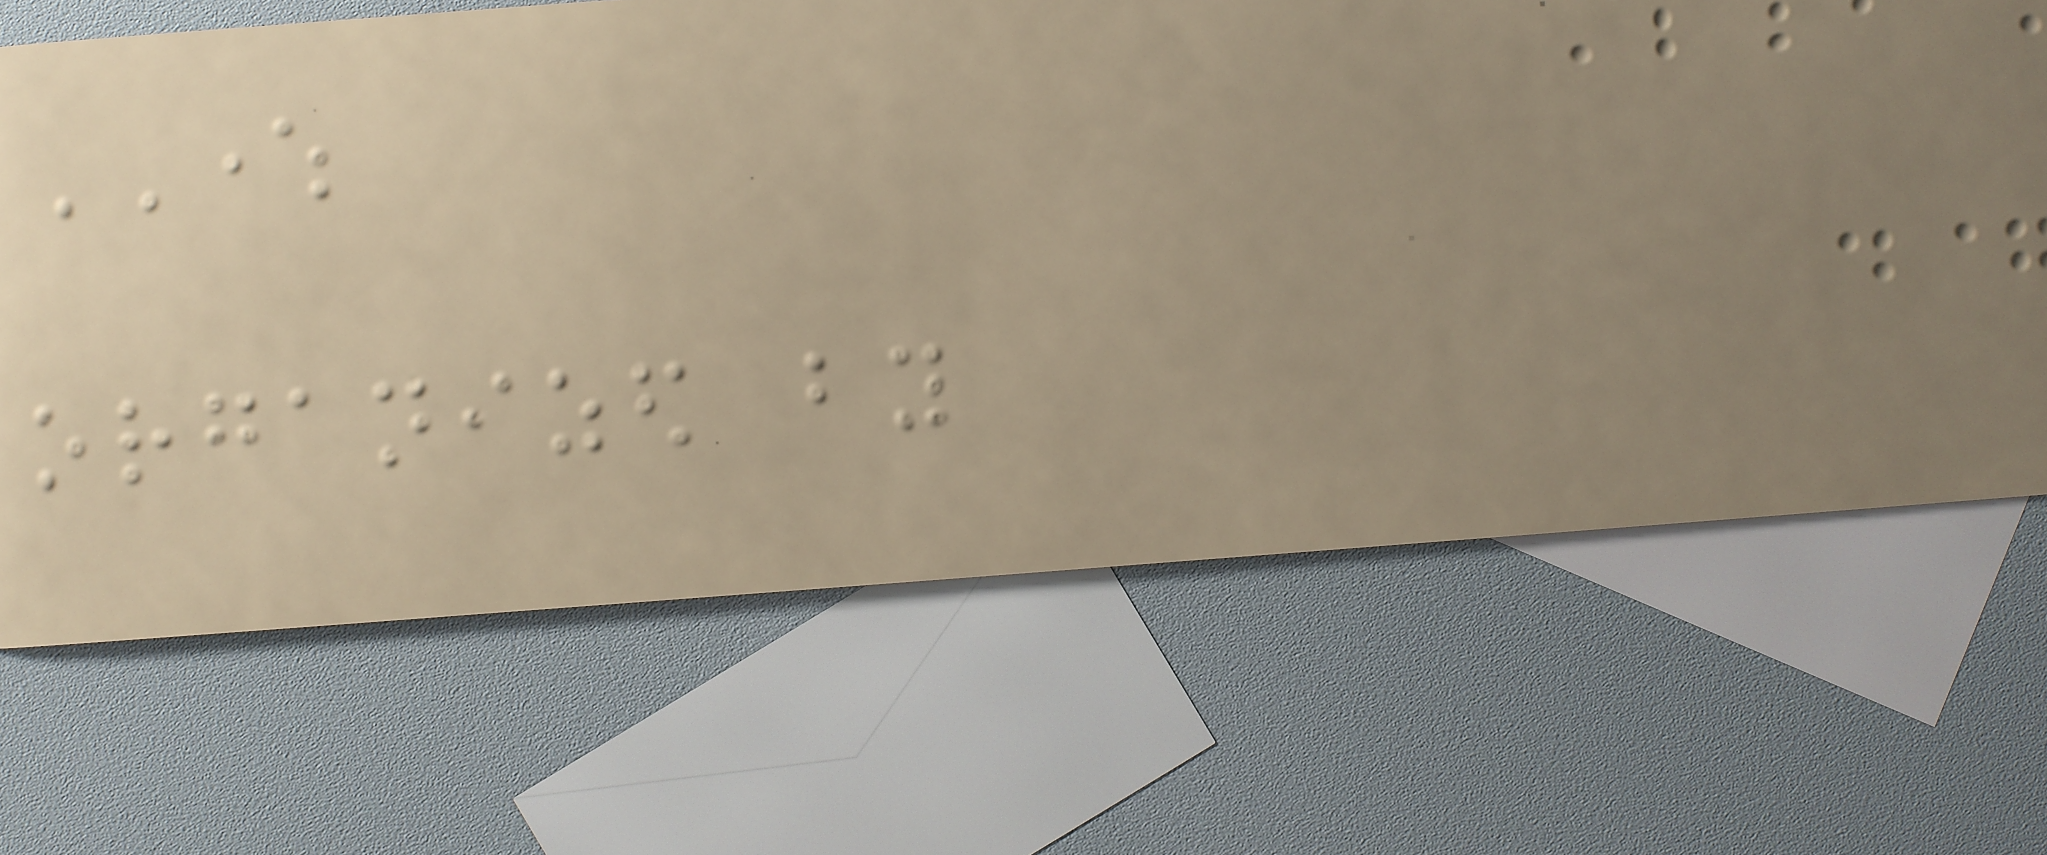WHERE
organized by
